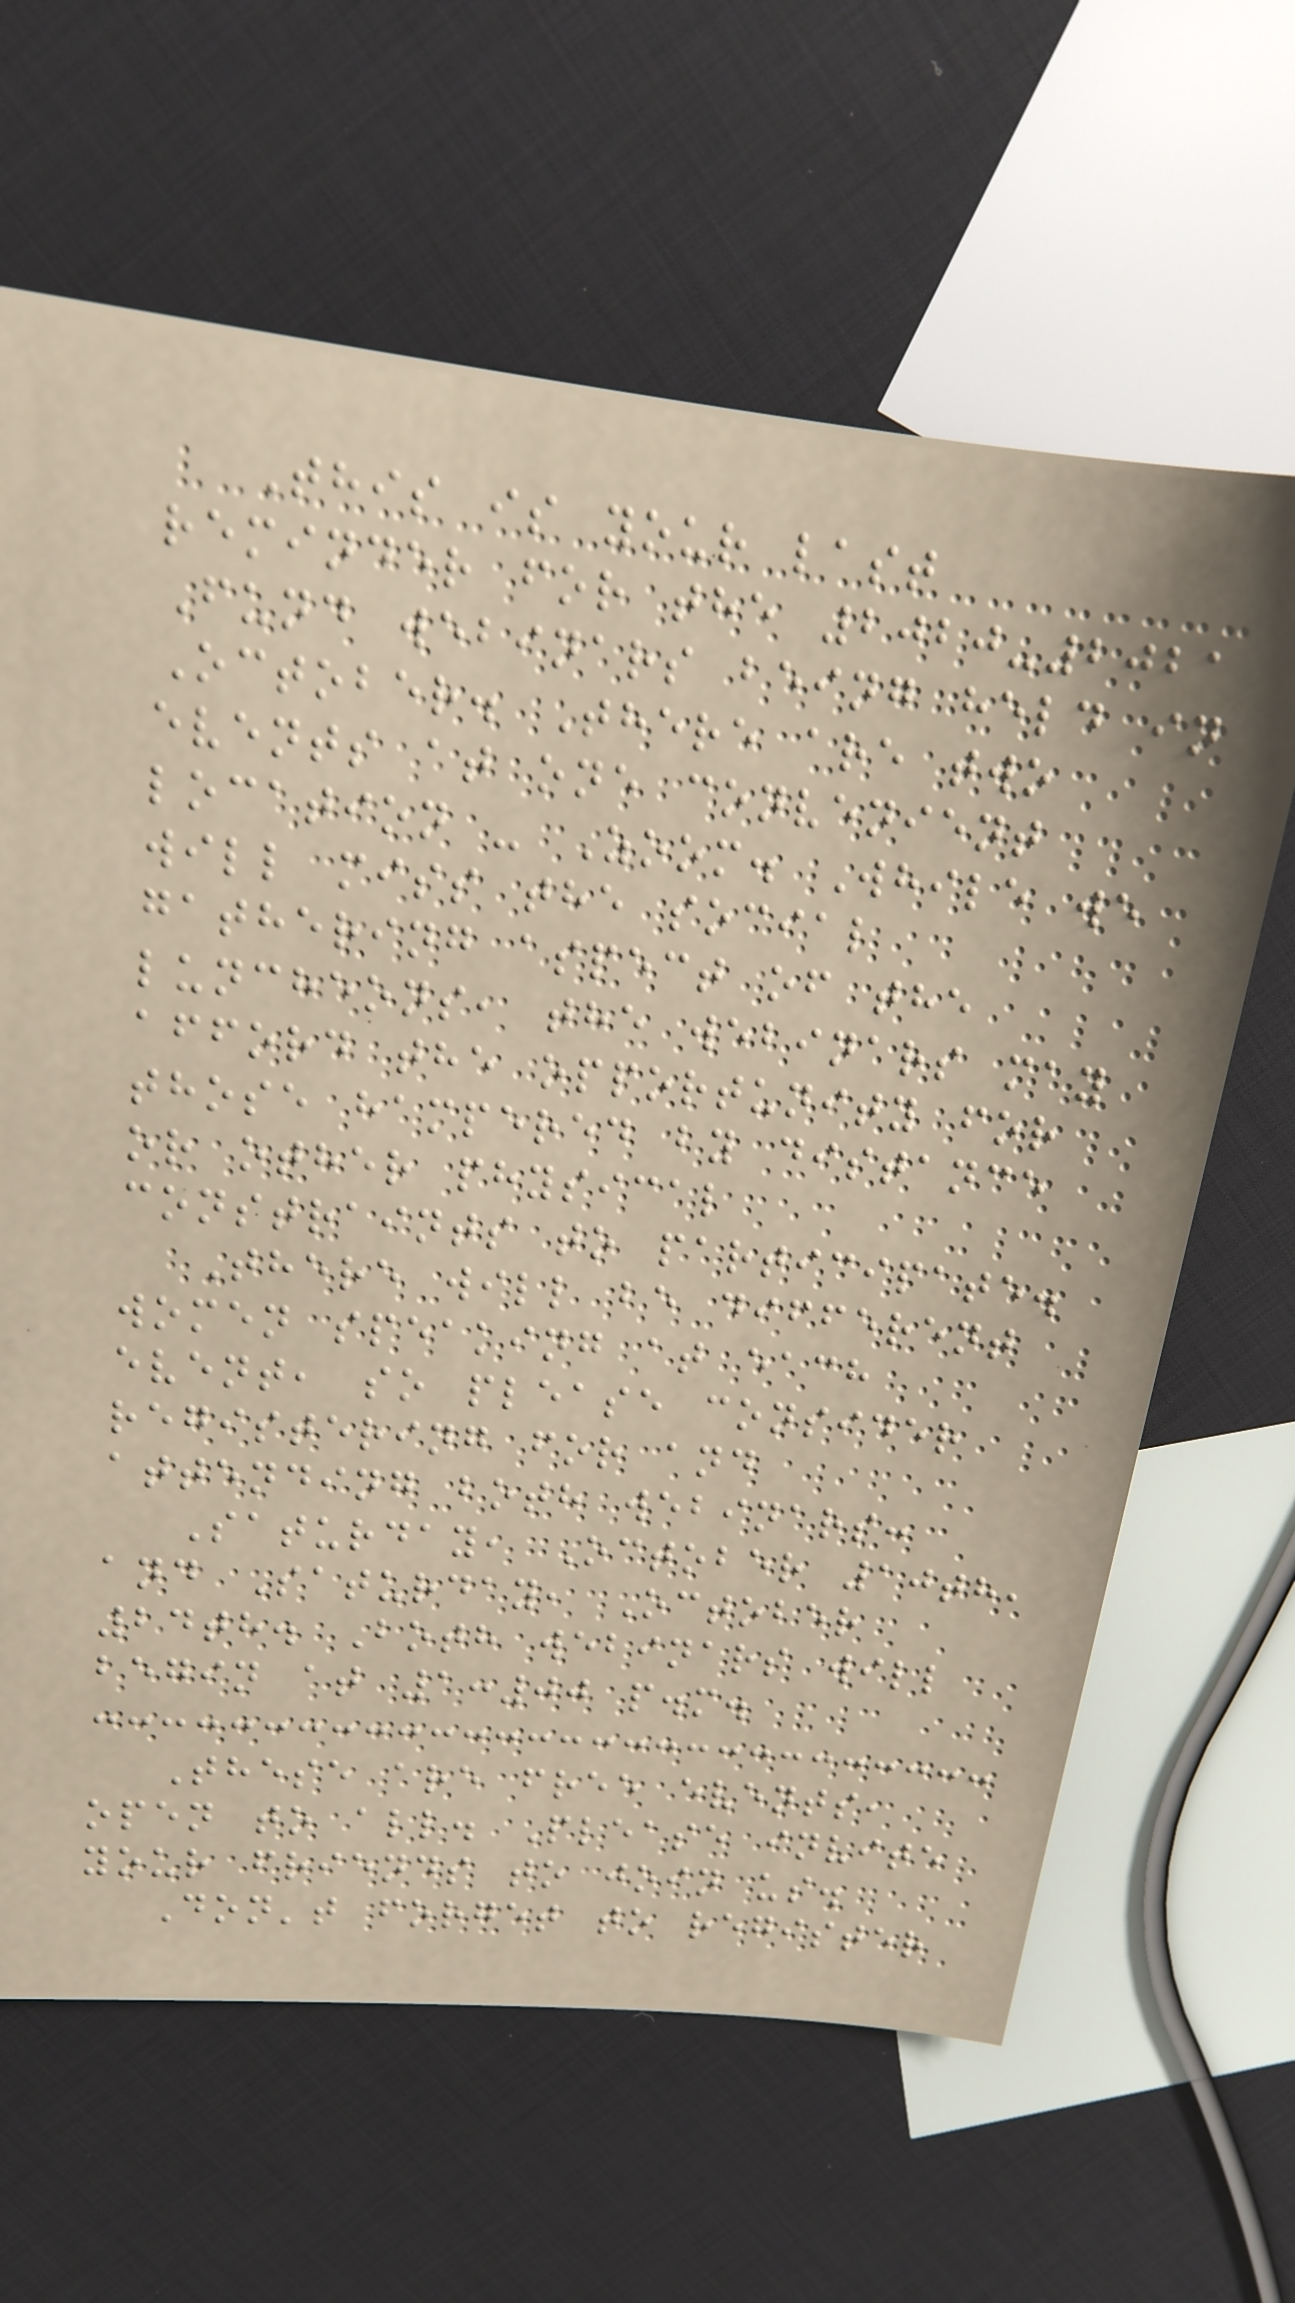This is your last
reminder for the 2020-2021
Fund webinars being held in
October. There are two
events at one convenient
location - Zoom. While we
will miss the social
gathering aspect of the
luncheons, the webinars may
afford the opportunity for
those hampered by distance
or other physical
constraints to participate.
There will be different
women speaking at each
event, so please consider
registering for and
attending both webinars:
Saturday, October 10th,
and Saturday, October
24th. Both webinars will
begin at 1:00 p.m.
These are free events,
open to all. Please invite
your friends to join us.
Don't forget to register
